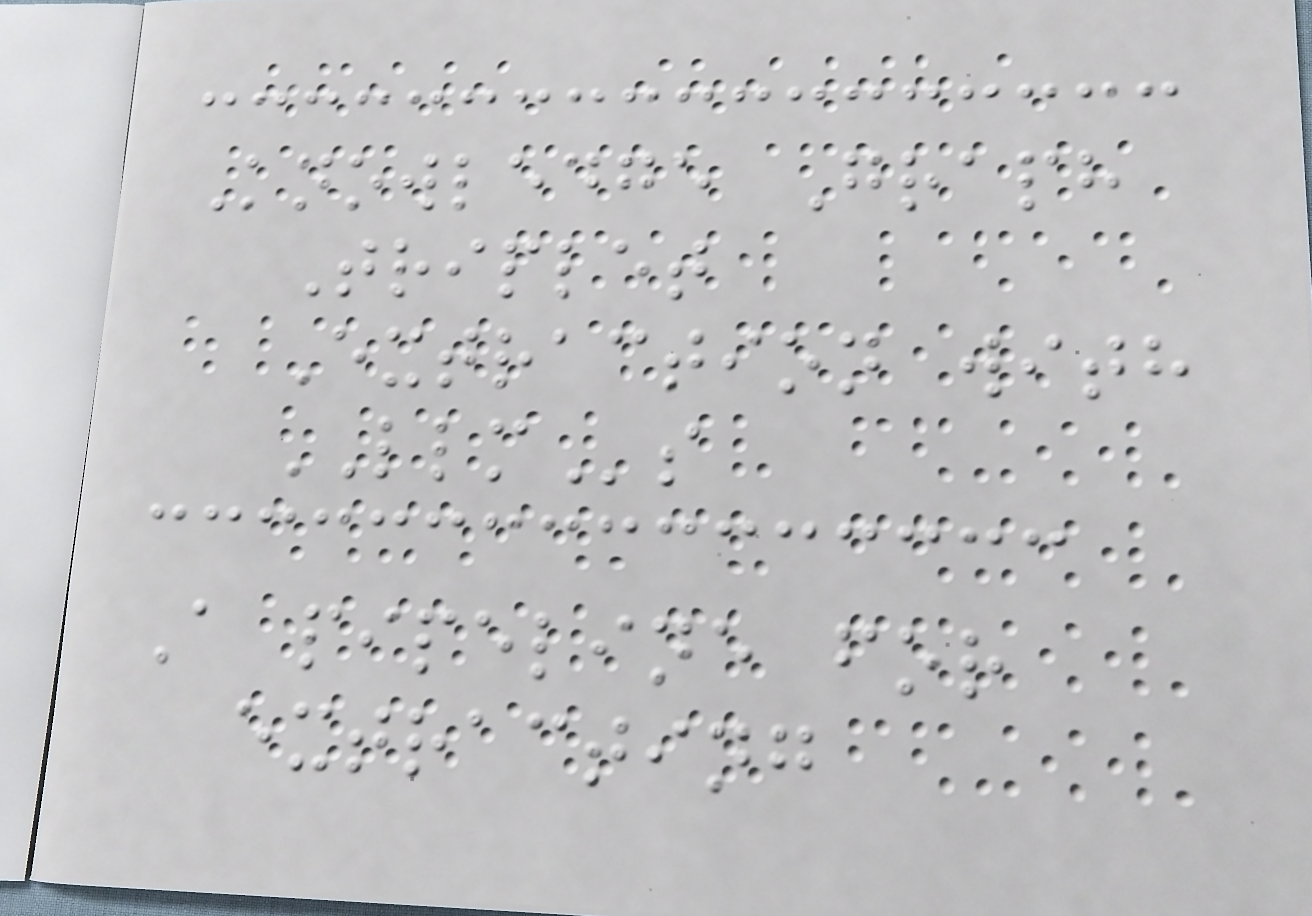Knowledge Graph
Triplet
Extraction with
LLMs
A pipeline for
extracting
